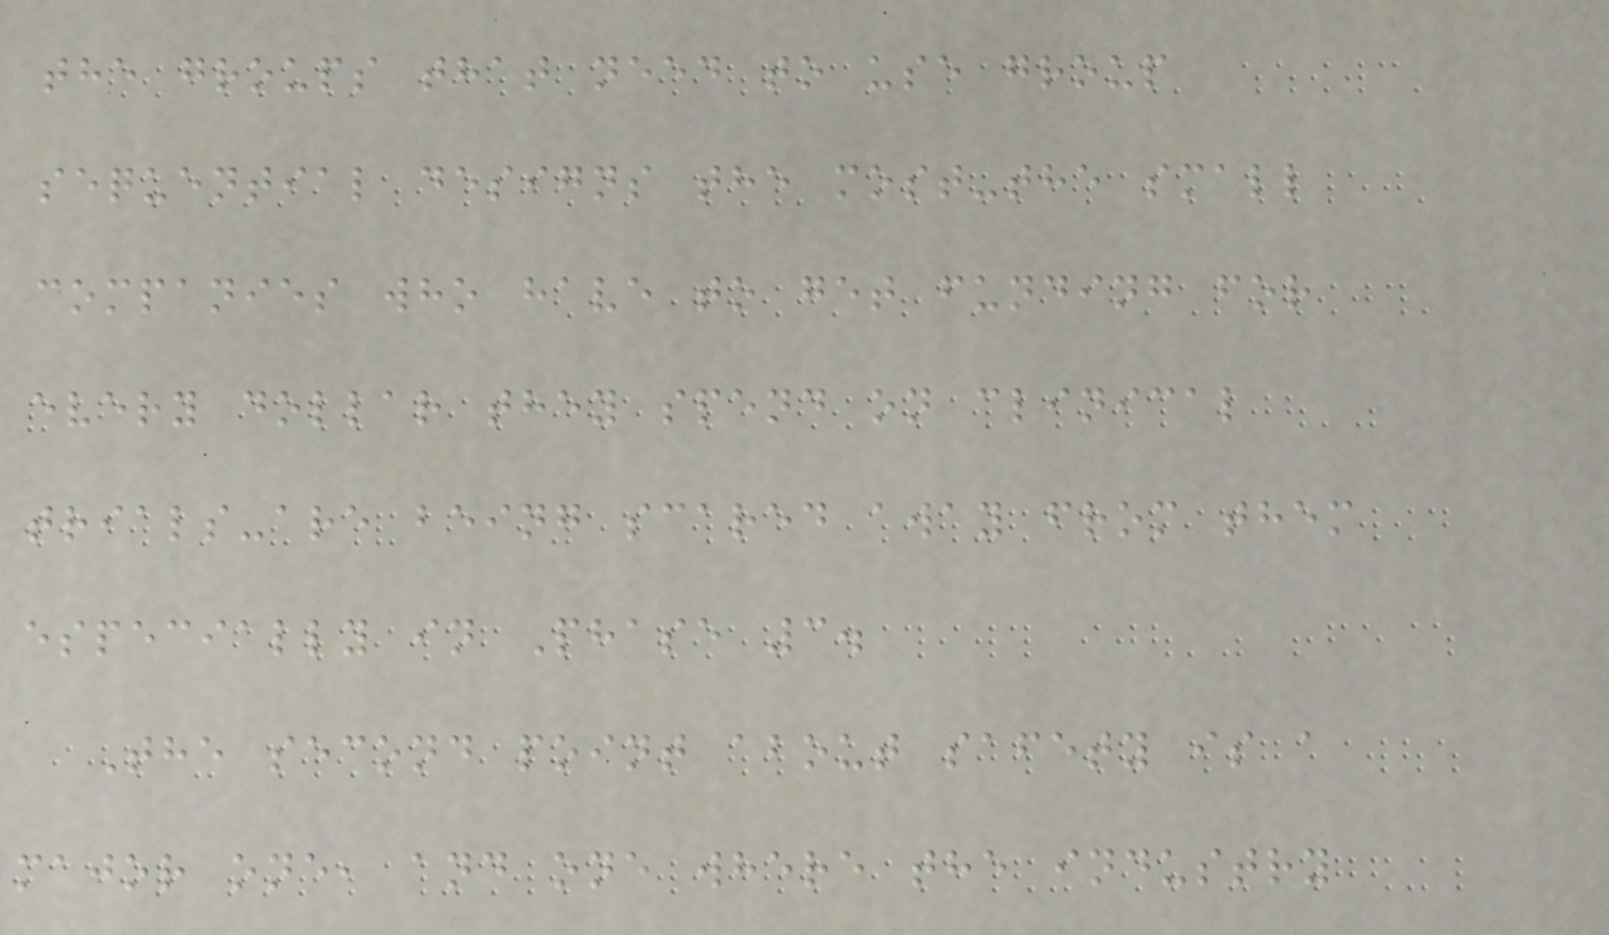the groups that need to use group
sequential designs the most-the small
companies who have to get funding for
every dollar they spend on clinical
trials-are being scared away from them
especially in Phase 3.
The second point about safety is a
major one, and one where the industry
